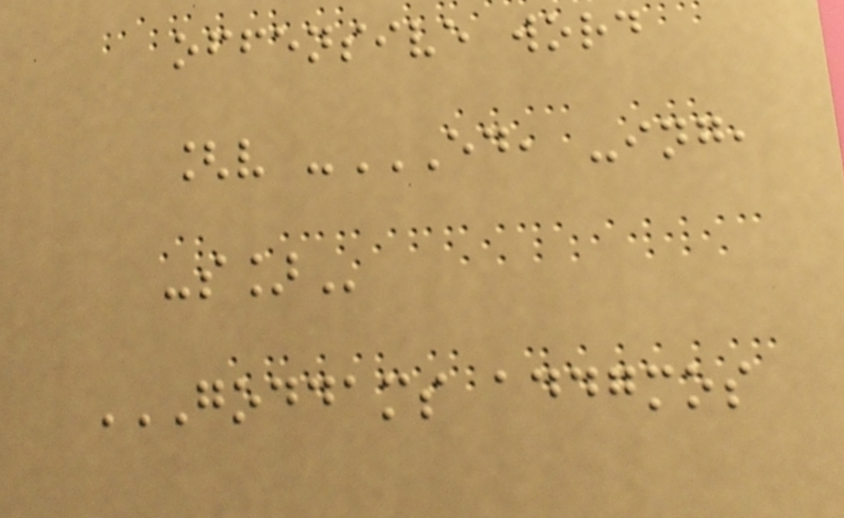offensive word
[v -ED, -ING,
-S]
GODDAMS ADDGMOS
